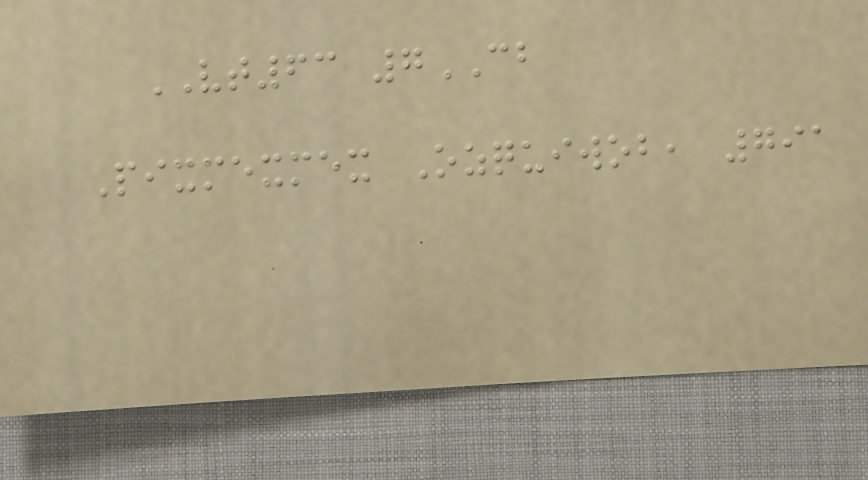VT63 7CB
Pixmexmex Ozquiwob, 791
